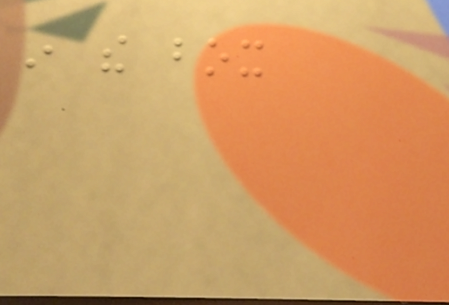in the box
